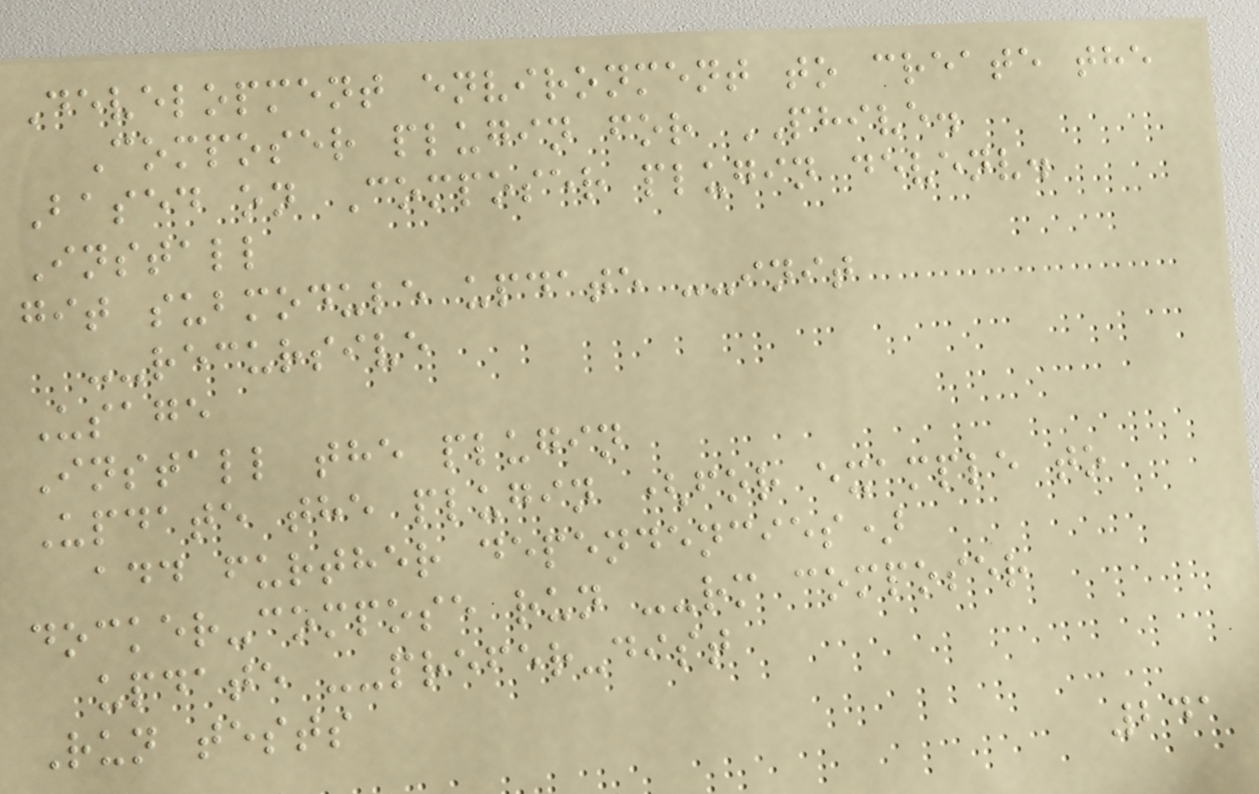Development environment to create the
Composer plugin for PHIVE.
Based on Composer plugin devenv.
Install
git submodule update --init
--recursive
Usage
Install the plugin
Update the plugin (for example to
add further dependencies)
docker-compose run --rm composer
update --prefer-dist
Run tests
241
